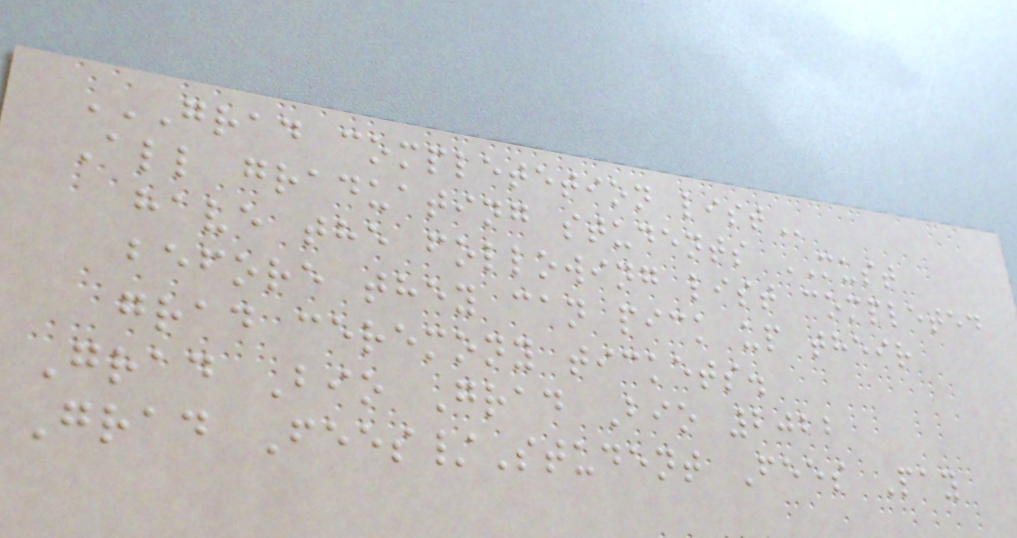GRAD COMPLETETION LIST
All graduating students MUST
have the following list completed
before they can pick up their
grad ceremony tickets.
Grad Bio Grad Bio 2022
Grad Fees/Student Fees Pay
